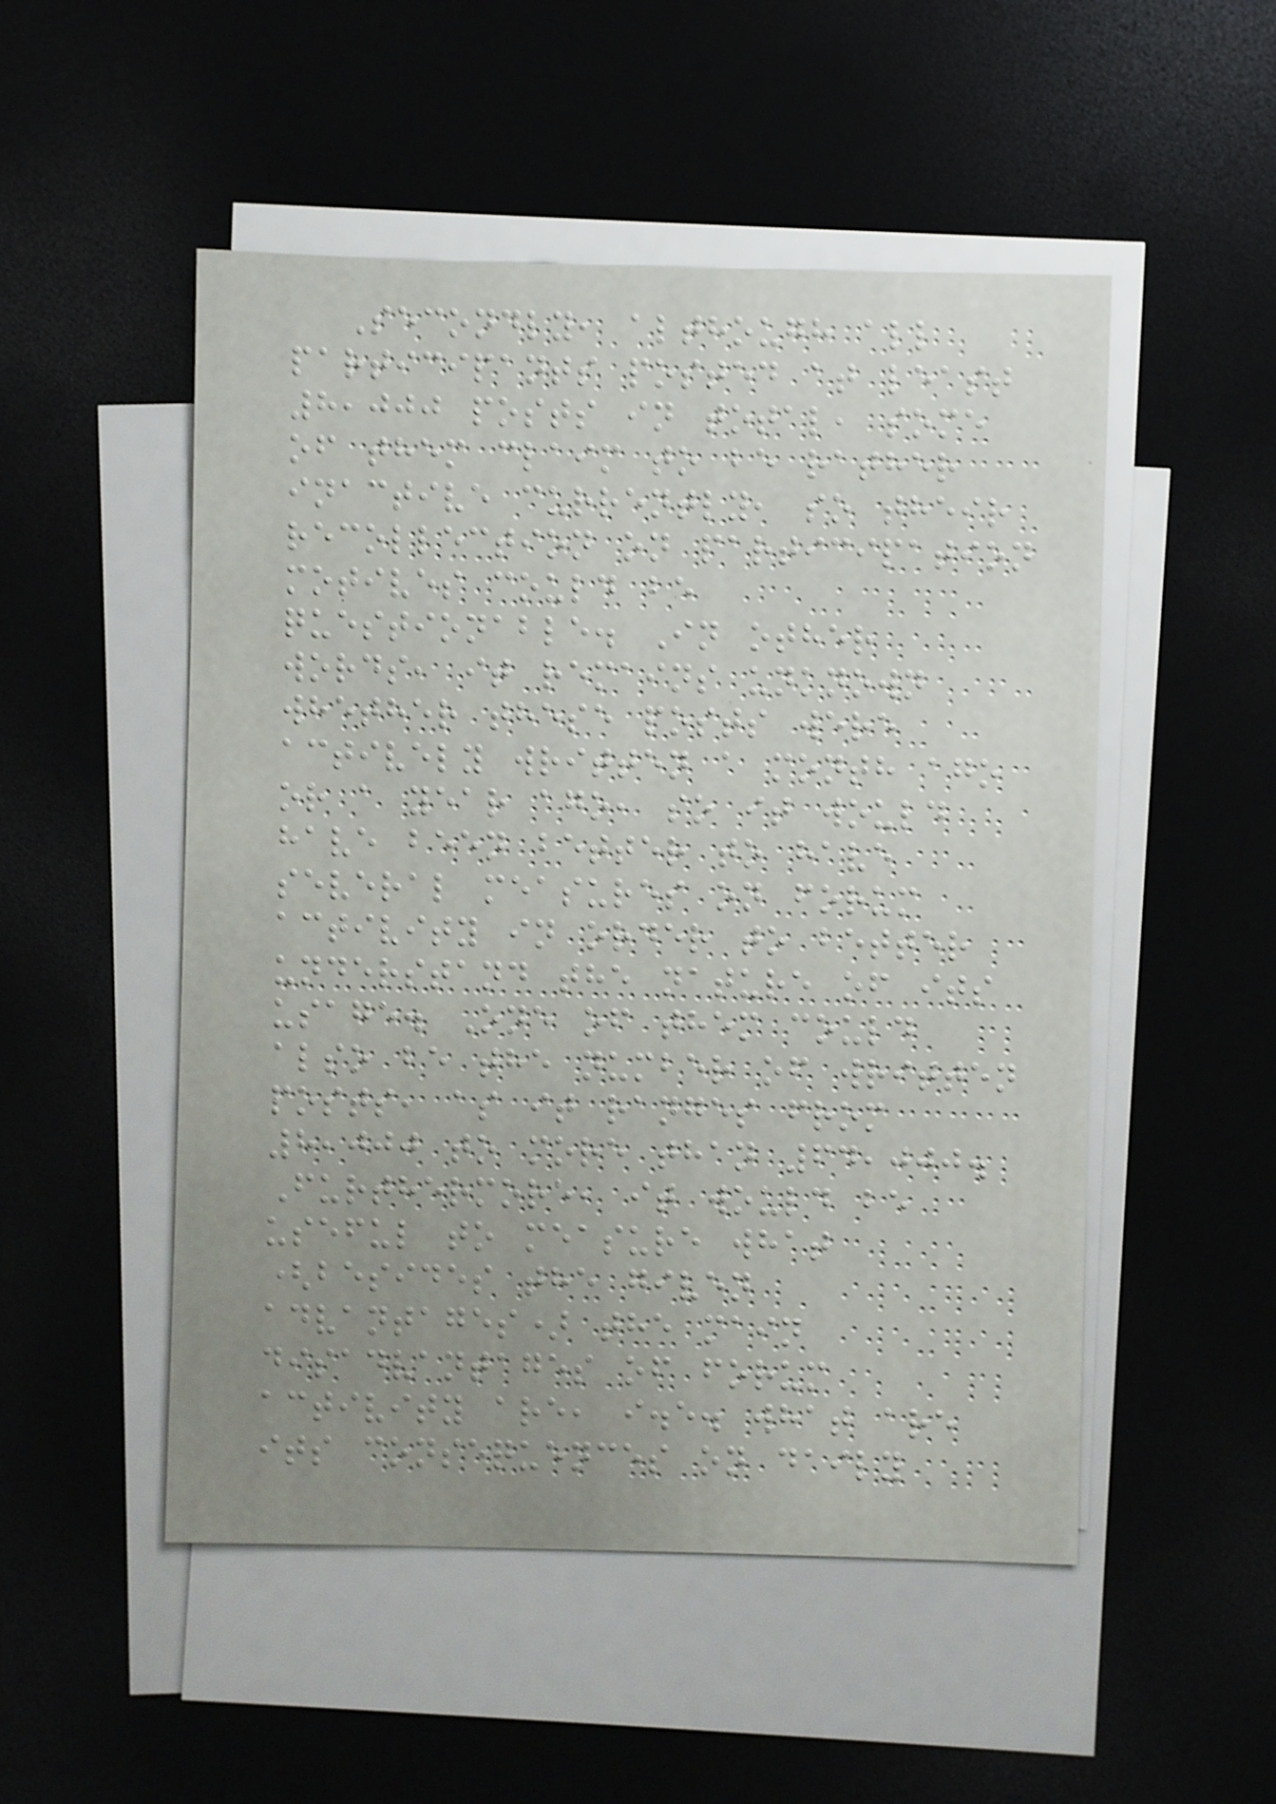Secondly, although all
participants posted at least
8,000 posts in total, some
of them claim to be rather
inactive currently, so their
recollection on participation
motives could be
questionable. In other
words, it remains unknown
whether these posts were
actively written a month ago
or a year ago, so it would
have been better to have
several measures on forum
activity in order to better
understand the nature of its
usage. One of them could
also be the number of written
posts, as it ranges from
8,000 to more than 64,000.
Furthermore, it would be
useful to measure what
(besides the given
advantages) the main
disadvantages of forum
activity are, i.e. what are
its consequences on daily
